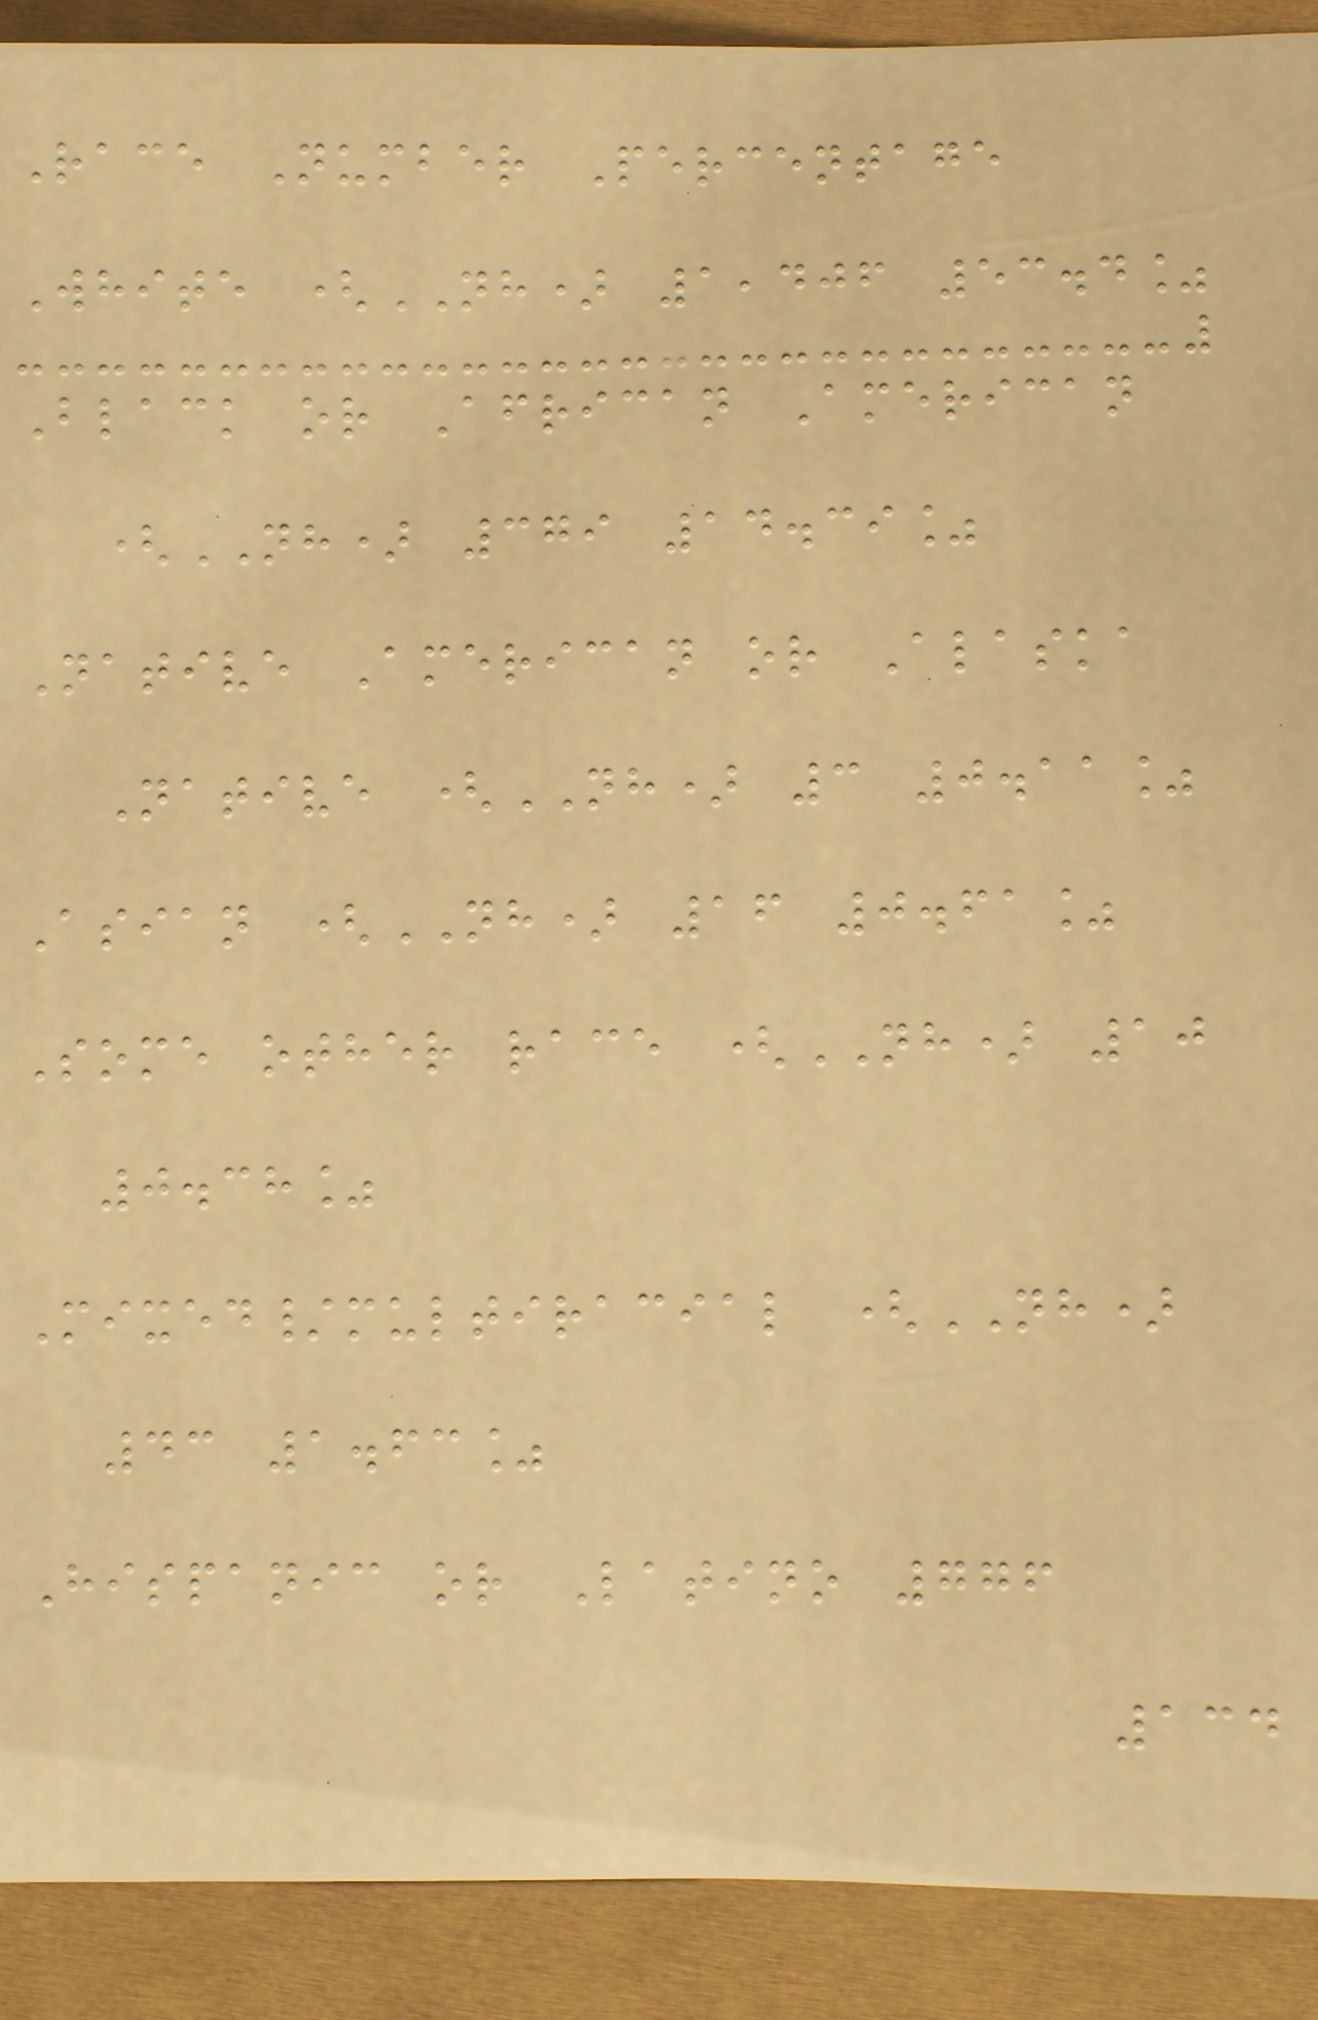Race Number Percentage
White (NH) 1,406 53.4%
Black or African American
(NH) 379 14.39%
Native American or Alaska
Native (NH) 3 0.11%
Asian (NH) 16 0.61%
Some other race (NH) 10
0.38%
Mixed/multiracial (NH)
43 1.63%
Hispanic or Latino 776
134
